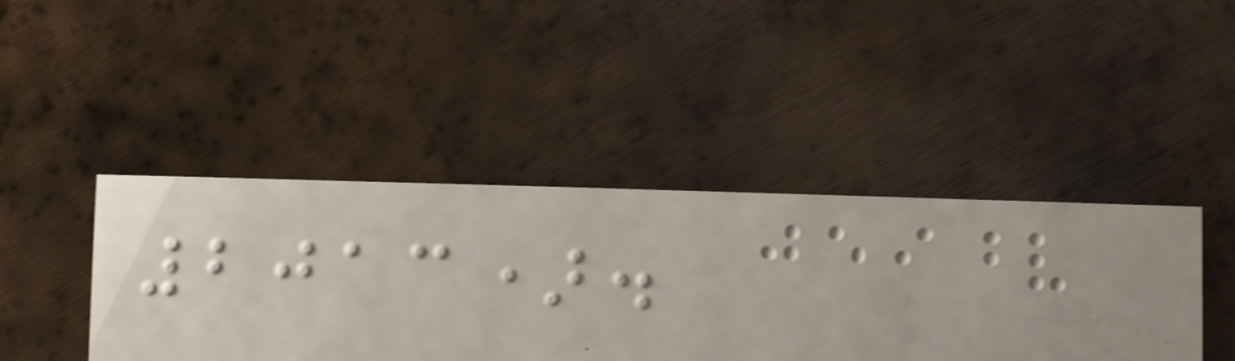2013).
